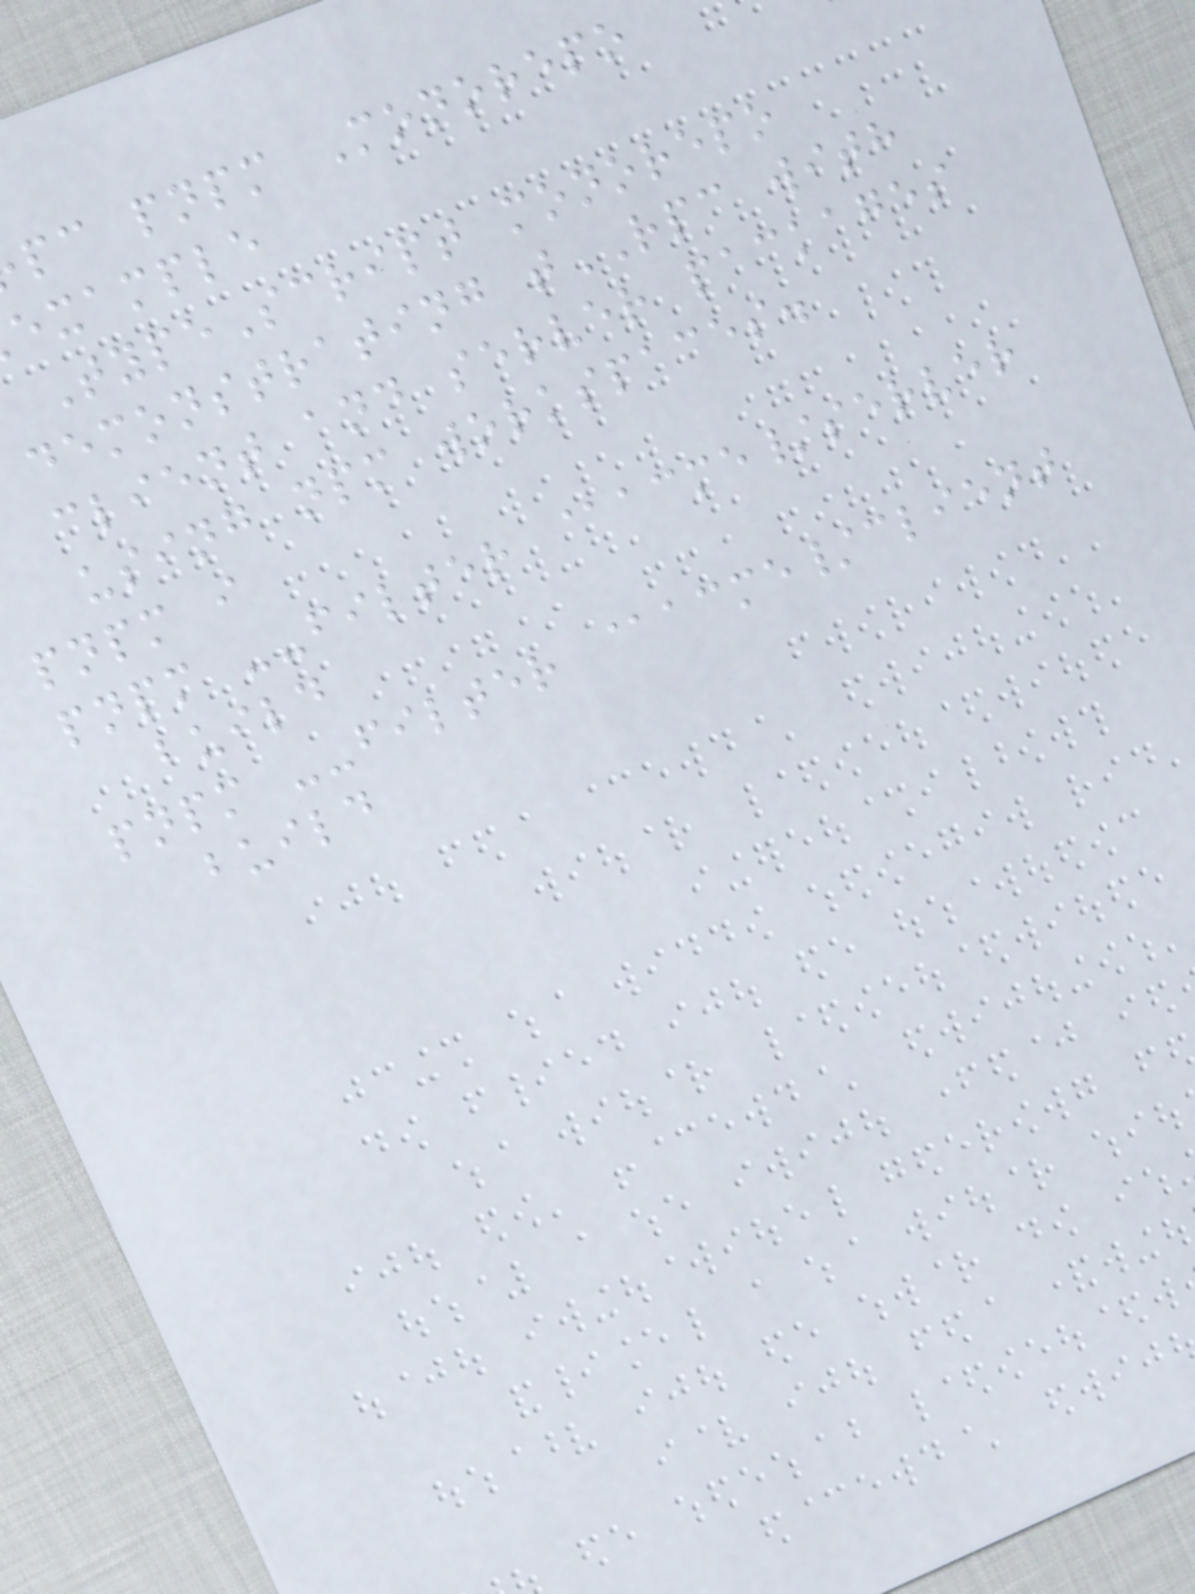pc pnpm Monorepo
example
TypeScript monorepo
demonstrating tRPC with
client and server packages
using npm workspaces.
pnpm i
pnpm --filter @acme/server
build
pnpm --filter @acme/client
build
